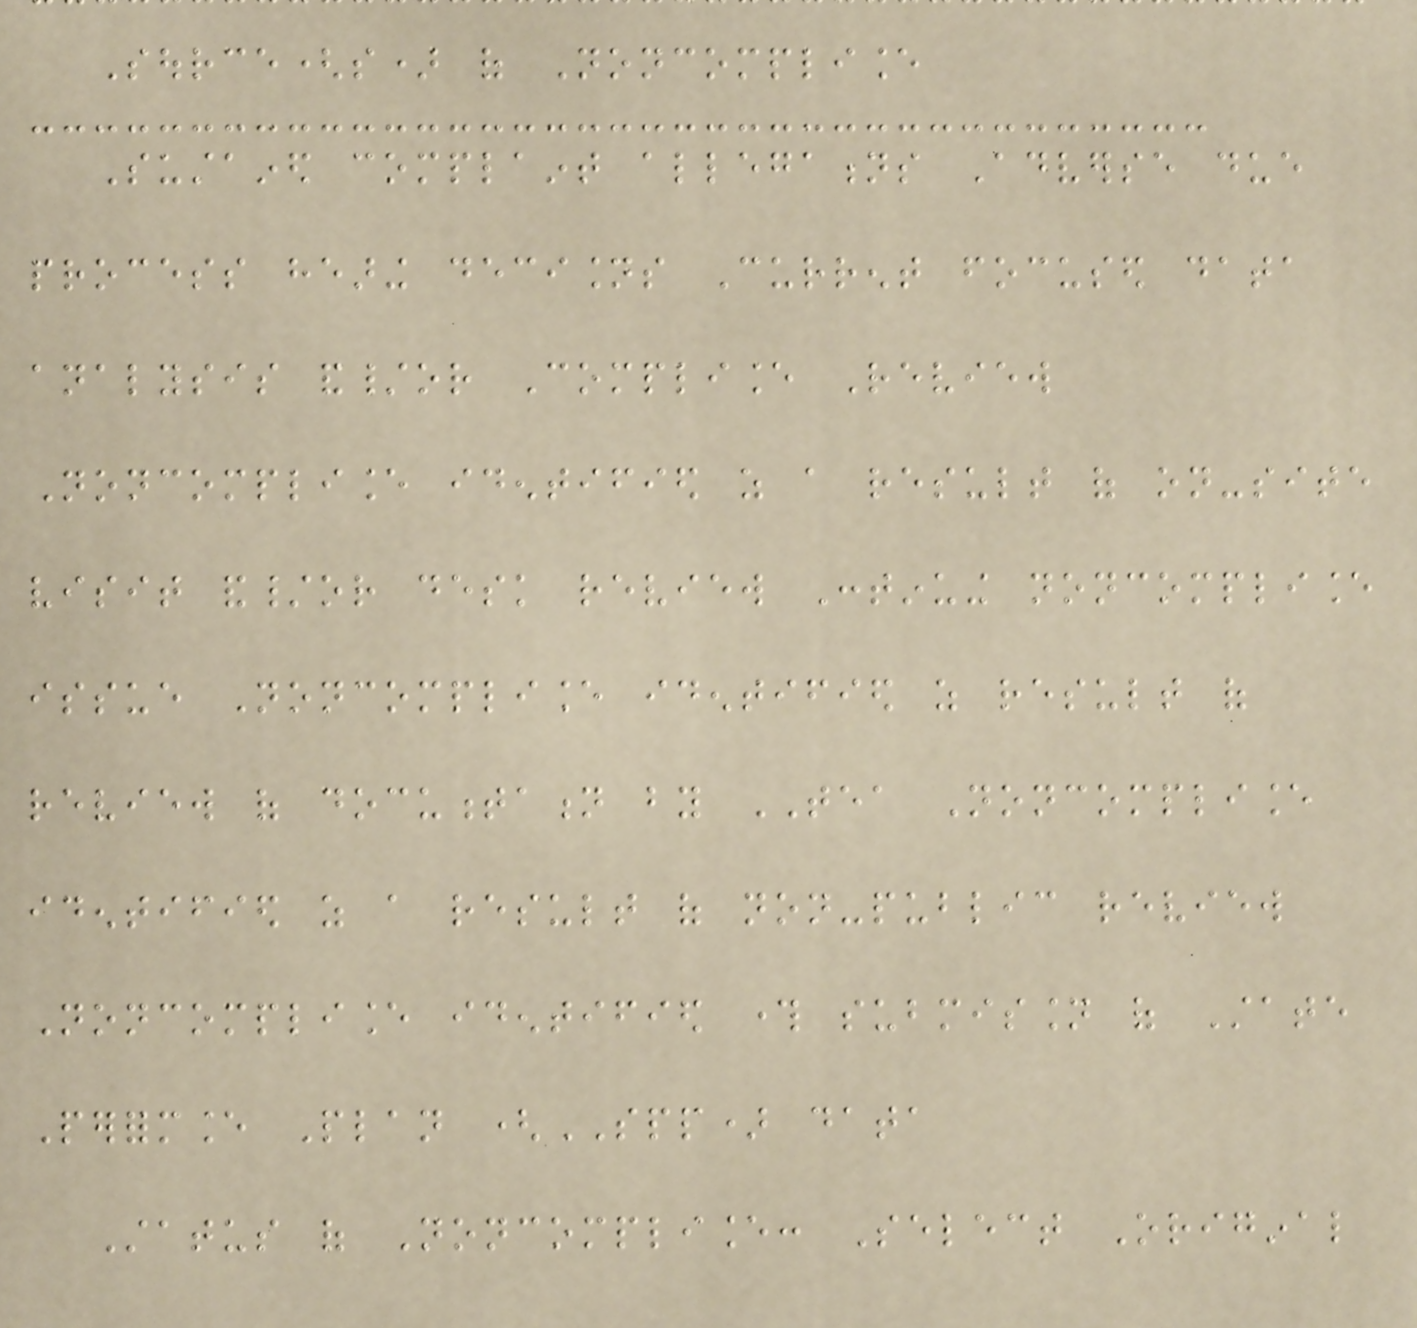Source(s) of Noncompliance
Sustained complaint allegations Adverse due
process hearing decisions Current focused data
analysis and/or Compliance Review
Noncompliance identified as a result of on-site
visit and/or desk review Continuing noncompliance
issue Noncompliance identified as result of
review of documentation by TEA Noncompliance
identified as a result of non-public review
Noncompliance identified through submission of State
Performance Plan (SPP) data
Status of Noncompliance: Select Original
